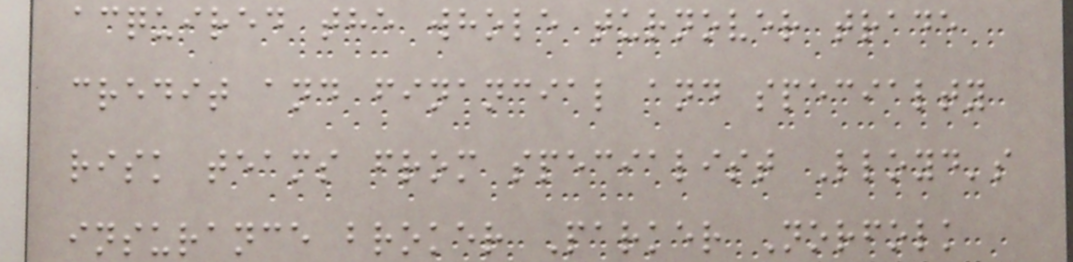acquired the whole turnover trade
credit and financial and specialty
risk teams from specialist Lloyd's
insurance broker Parker Norfolk
